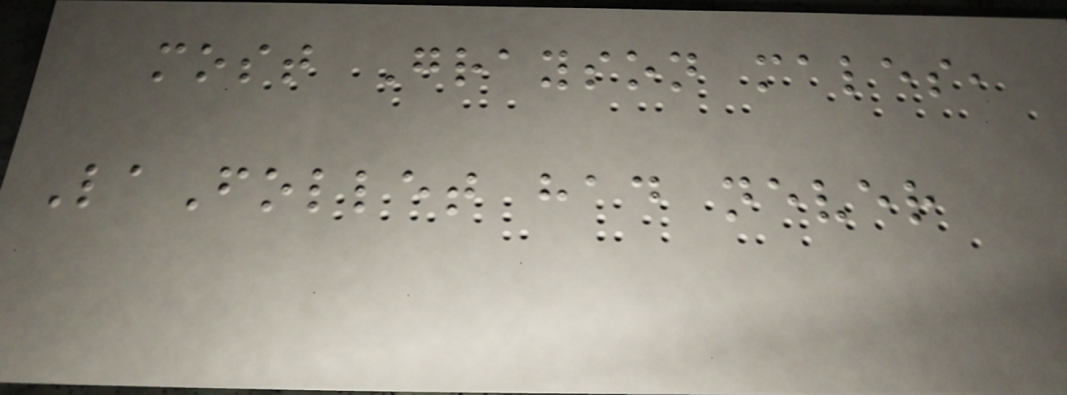most Grayson males,
LaFollet had never
